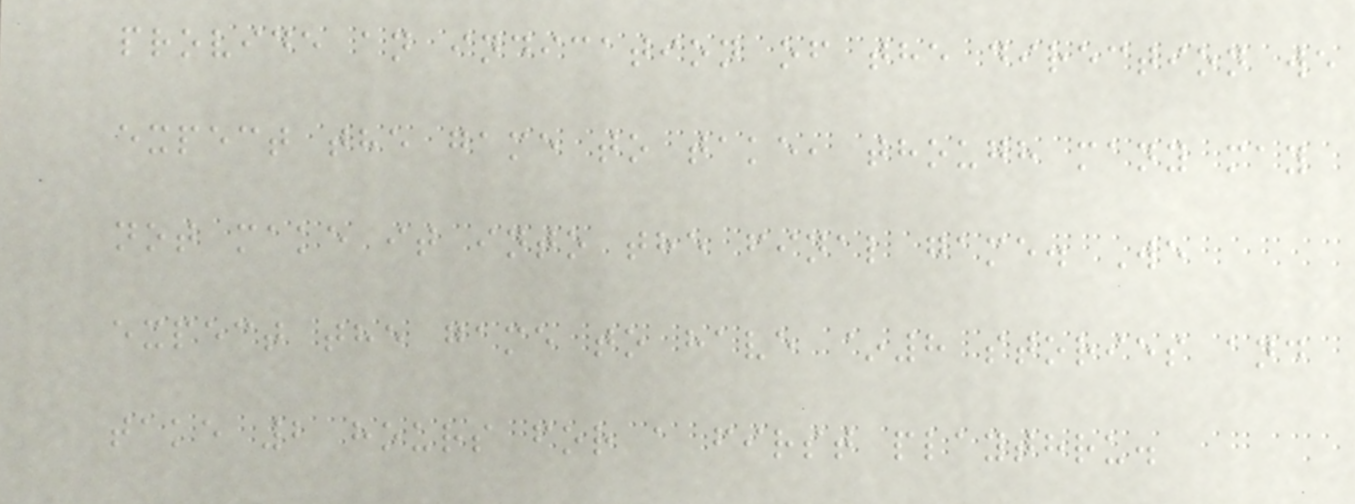provide an indication of the direction we
expect the game to take, though many may
not make it into the final game. We
expect the game to have ~8 stories and
take 2 hours for a first playthru.
